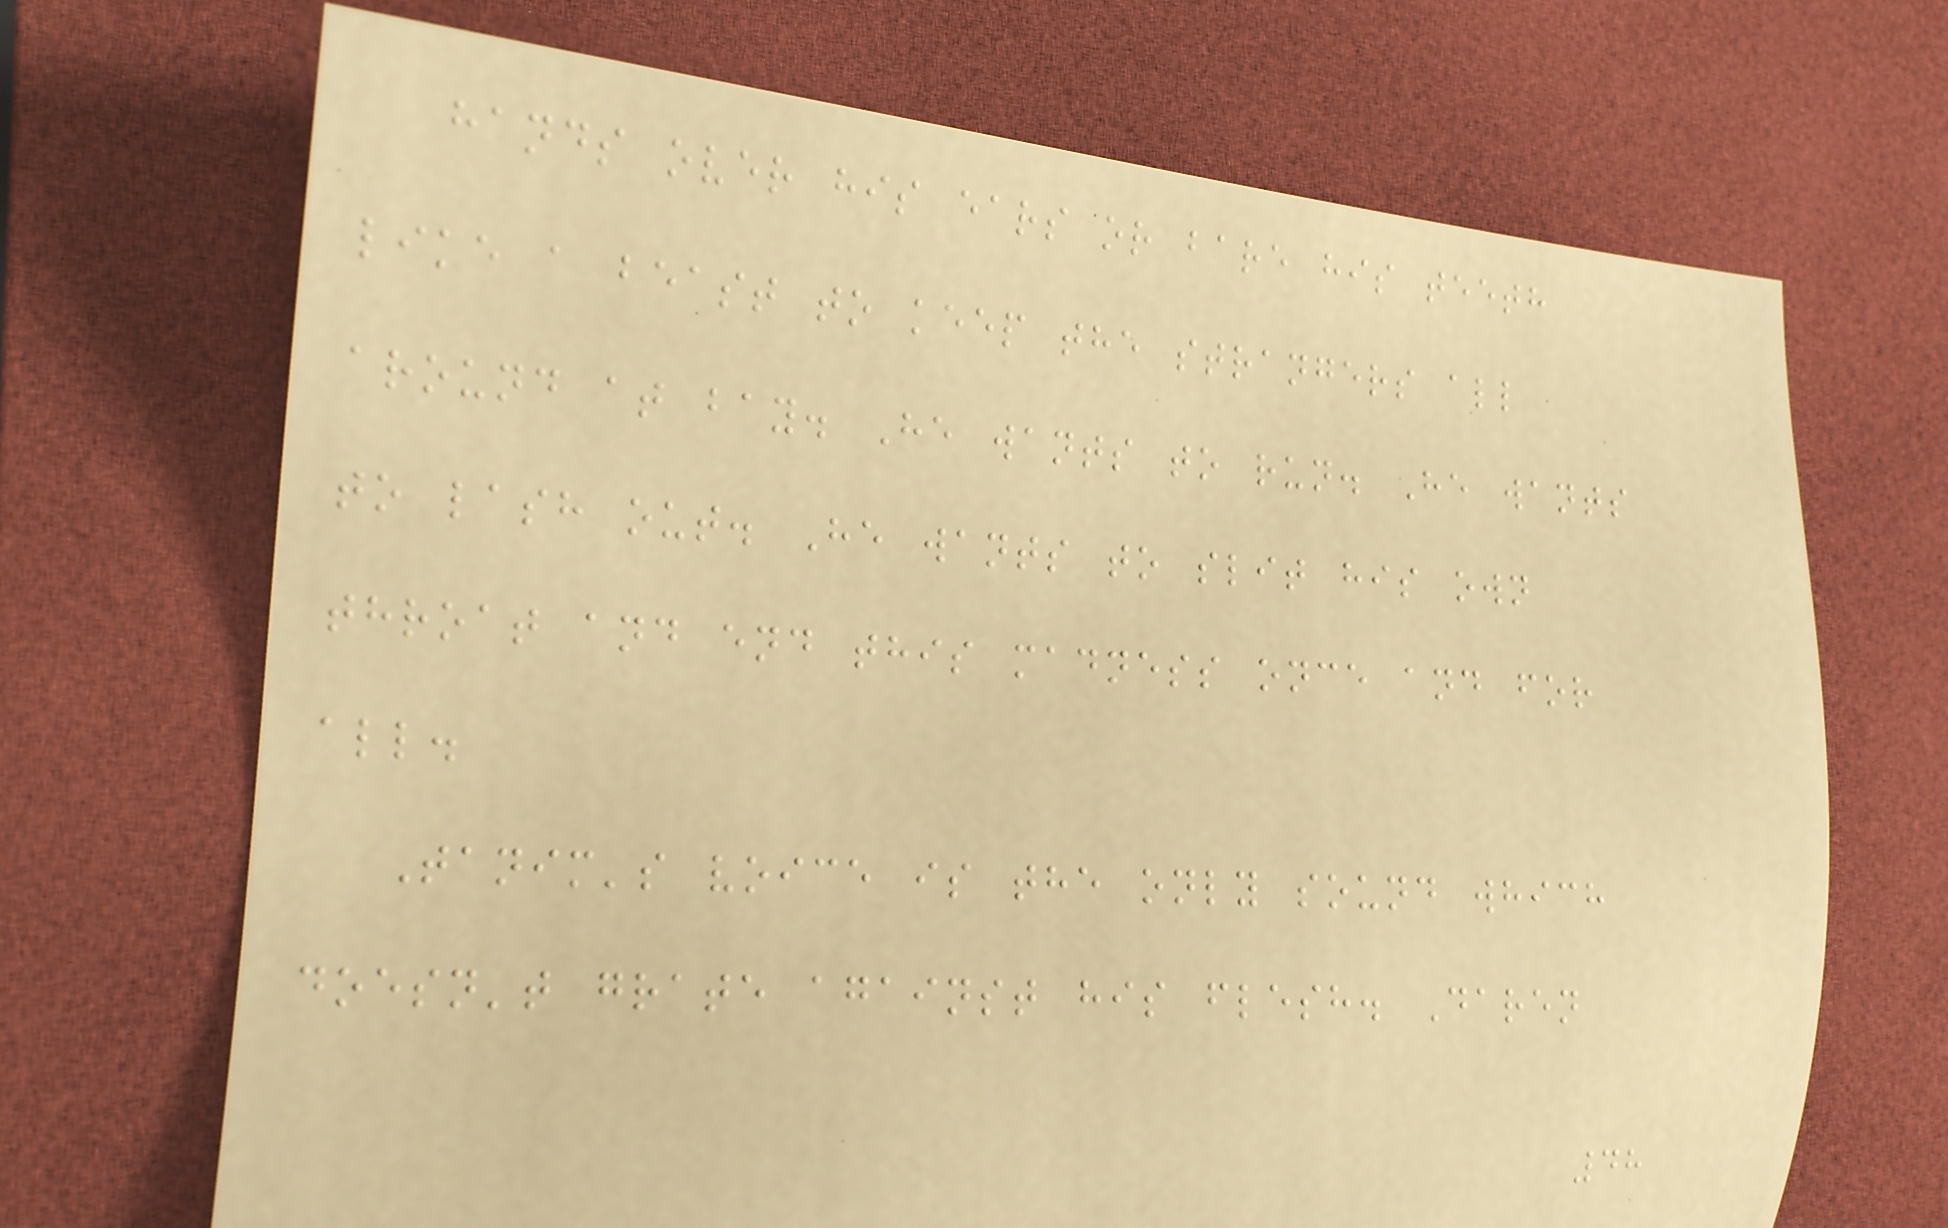hands over his ears or bare his teeth
like a beast to keep the strangers all
around at bay. He wants to run. He wants
to lash out. He wants to slit his own
throat and end this madness once and for
all.
Tanim's voice is the only sound which
doesn't grate against his flesh. Daren
48
